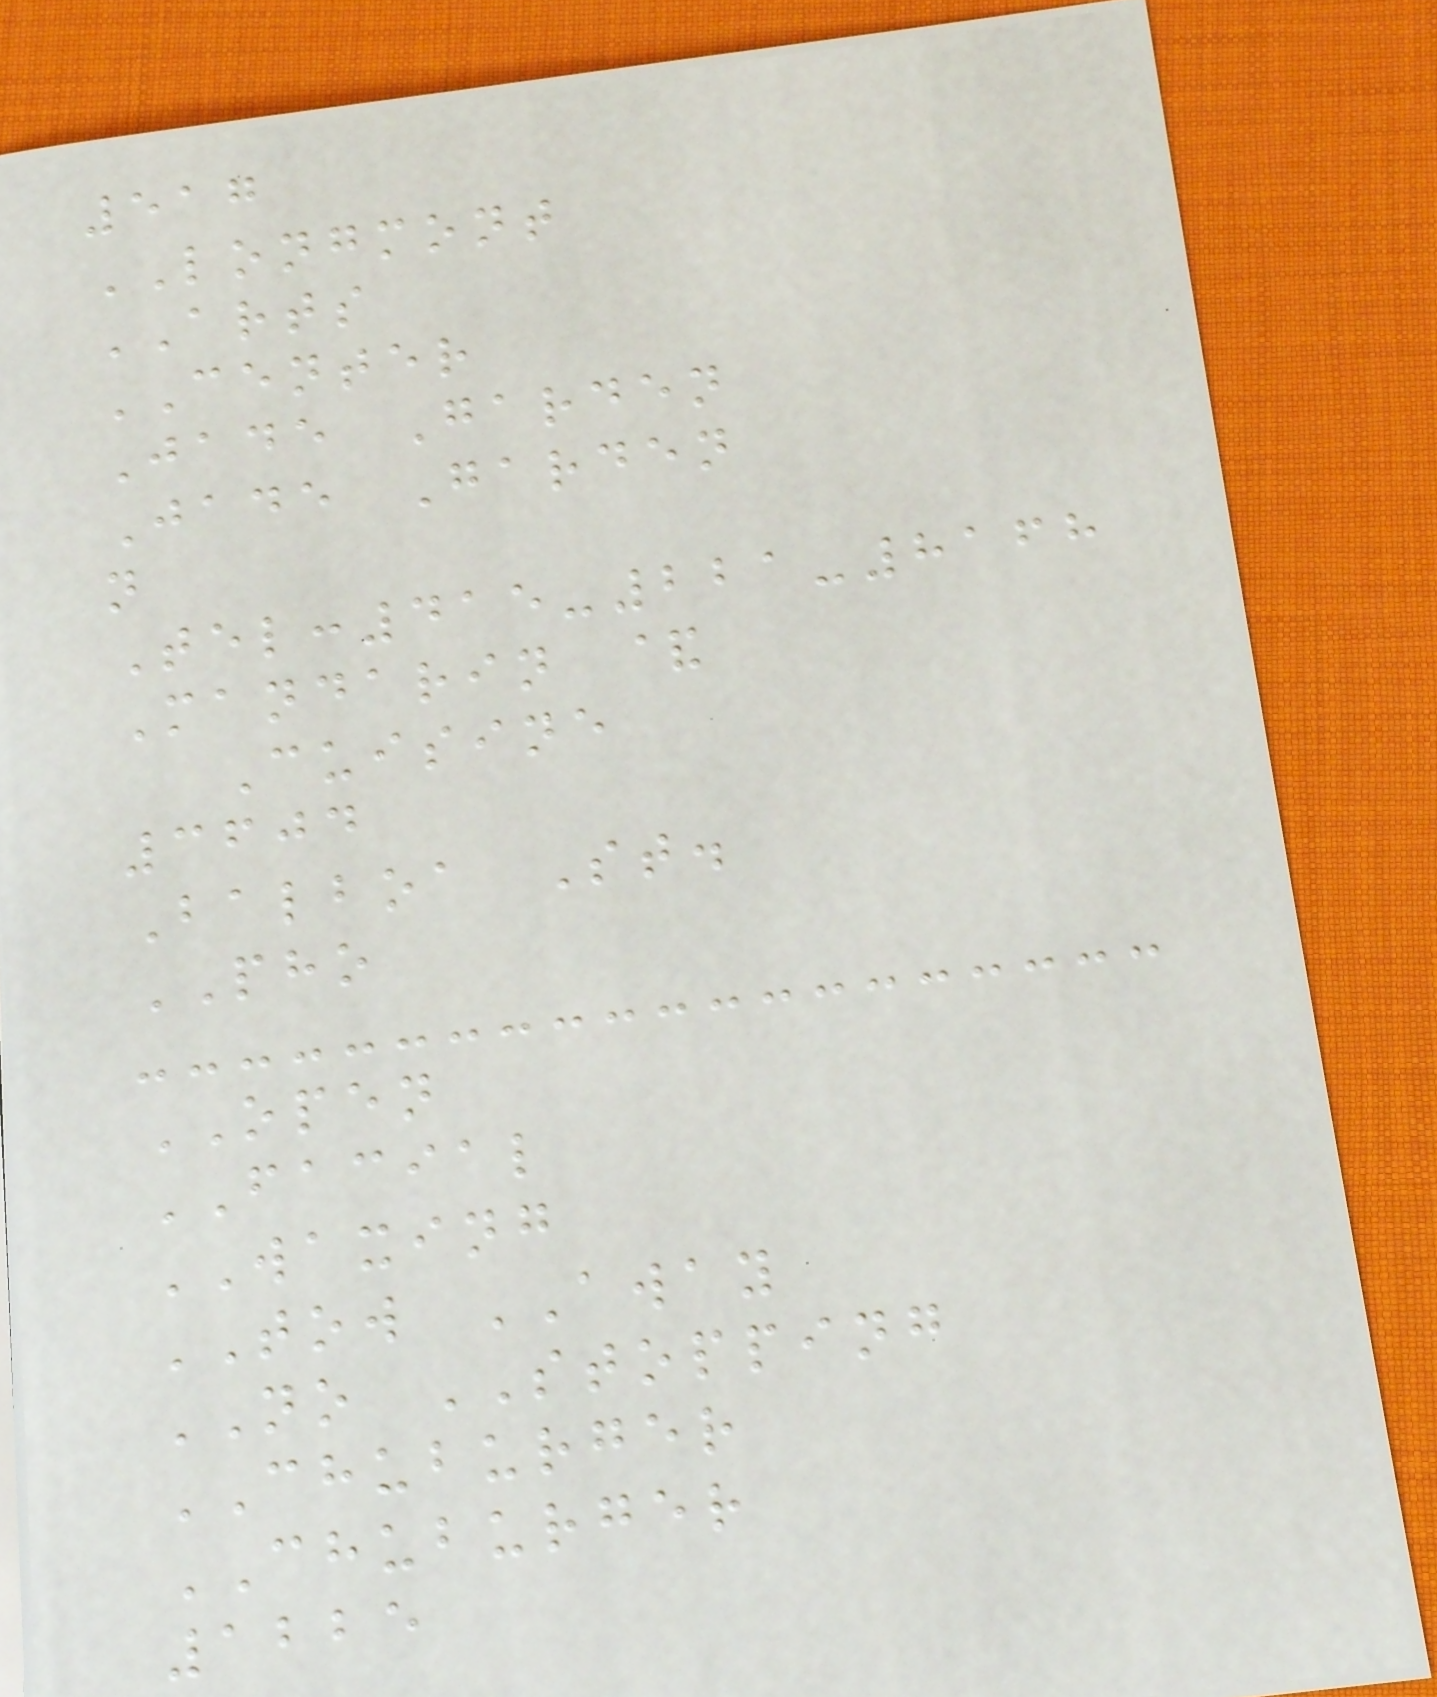517
LONGMONT
ARTS
CENTER
Jade Garden
Jade Garden
n
Tel:415-221-8168
Mandarin &
Cuisine
3604
Balboa St.
PHO
OPEN
FACIAL
WAXING
TOW AWAY
NO STOPPING
CHUBURGER
CHUBURGER
1225
